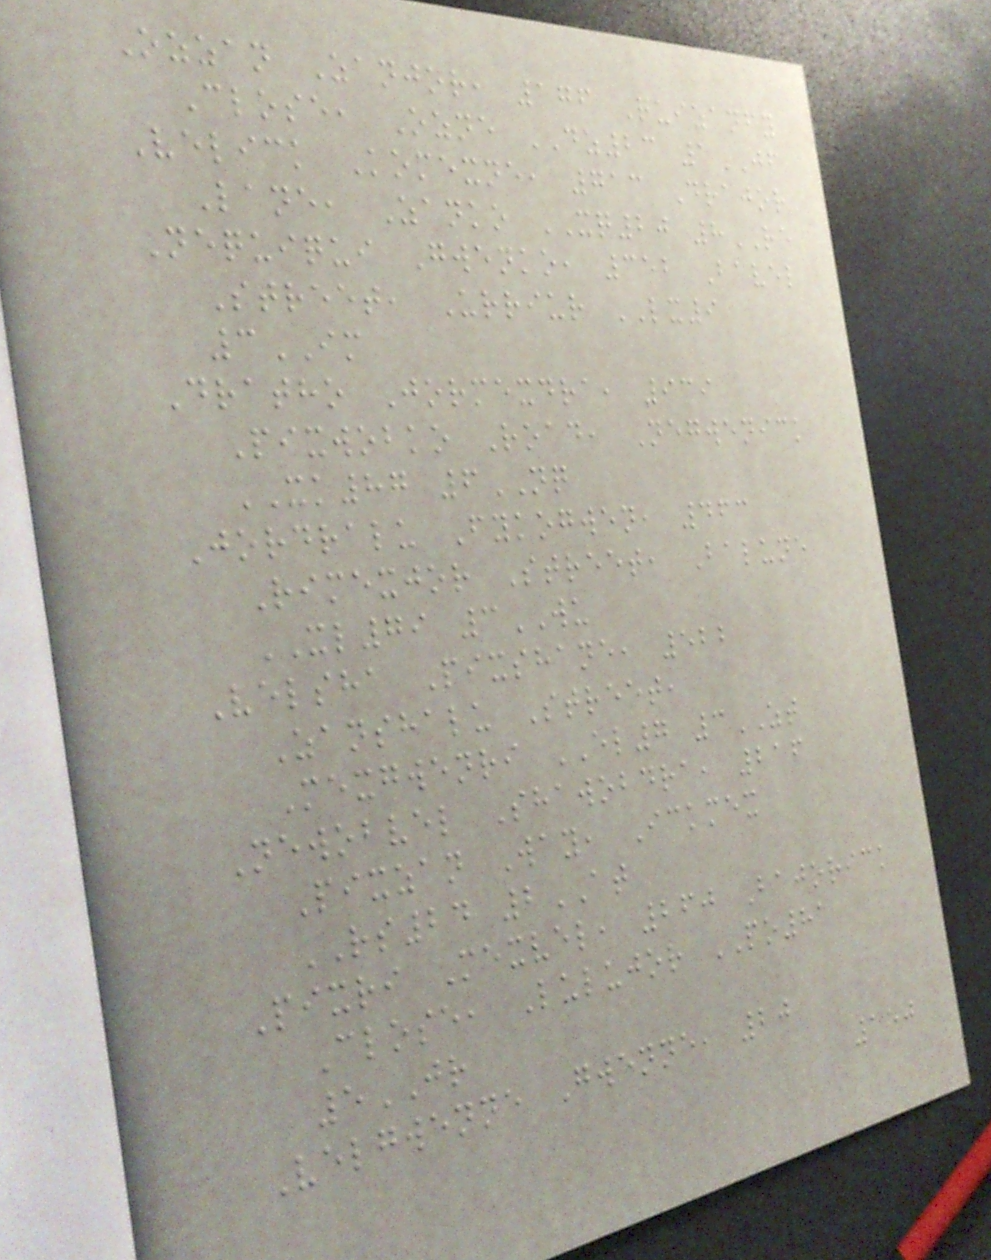Ozzan Zanjor, 176 Quizanfy
Close, Ozne DZ23 1JF
Velick Komexne, 713 Drajor
Lane, Zanko XQ20 8RE
Nequiqui Gwenko, 352 Bavel
Street, Urriur LX9
3IM
Dratho Jormexdra, 939
Pixwobko Road, Negwenick
XK87 6NQ
Jordralu Fykogwen, 463
Rimexjor Street, Balune
XL79 3WU
Velsha Pixshane, 522
Zanshalu Street,
Mexgwenri EL7 3ZT
Newobvel Shawobdra, 216
Pixzan Way, Ickmex
RS24 2AT
Pixri Mexvel, 260 Bajorick
Close, Lulujor PO81
5JR
Velgwenne Gwenne, 20
150
